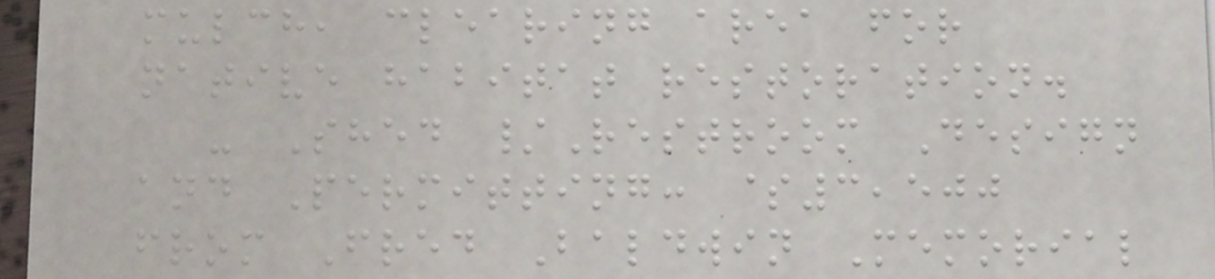mulch, clearing area for
native habitat restoration.
- Shed /Restroom Design
and Permitting: $3,500
from Fred Baldwin Memorial
